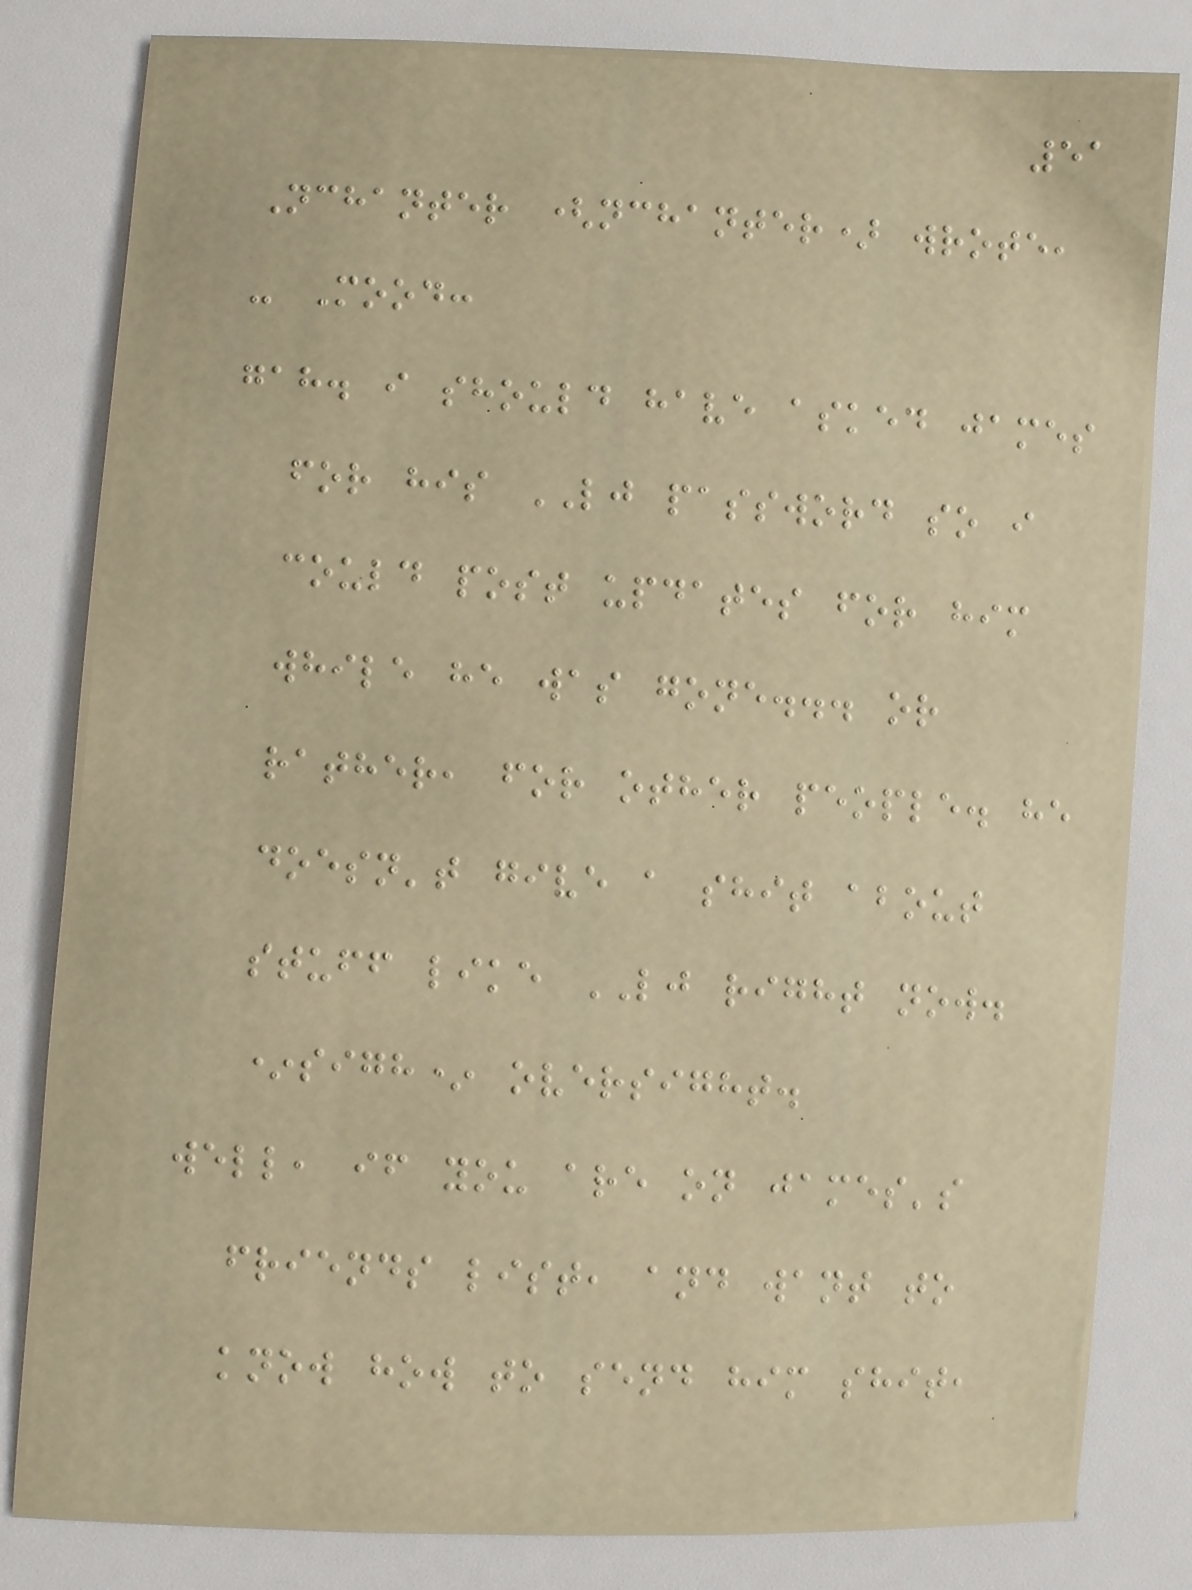51
Nchanter (nchanter) wrote,
- Mood:
gah. i should have asked james
for his LJ password so i
could post updates for him
while he was gone... or
rather, for other people. he
doesn't give a shit about
stuff like LJ right now.
*sigh* oversight.
well, if you are on james's
friends list, and want to
know how to send him shit,
